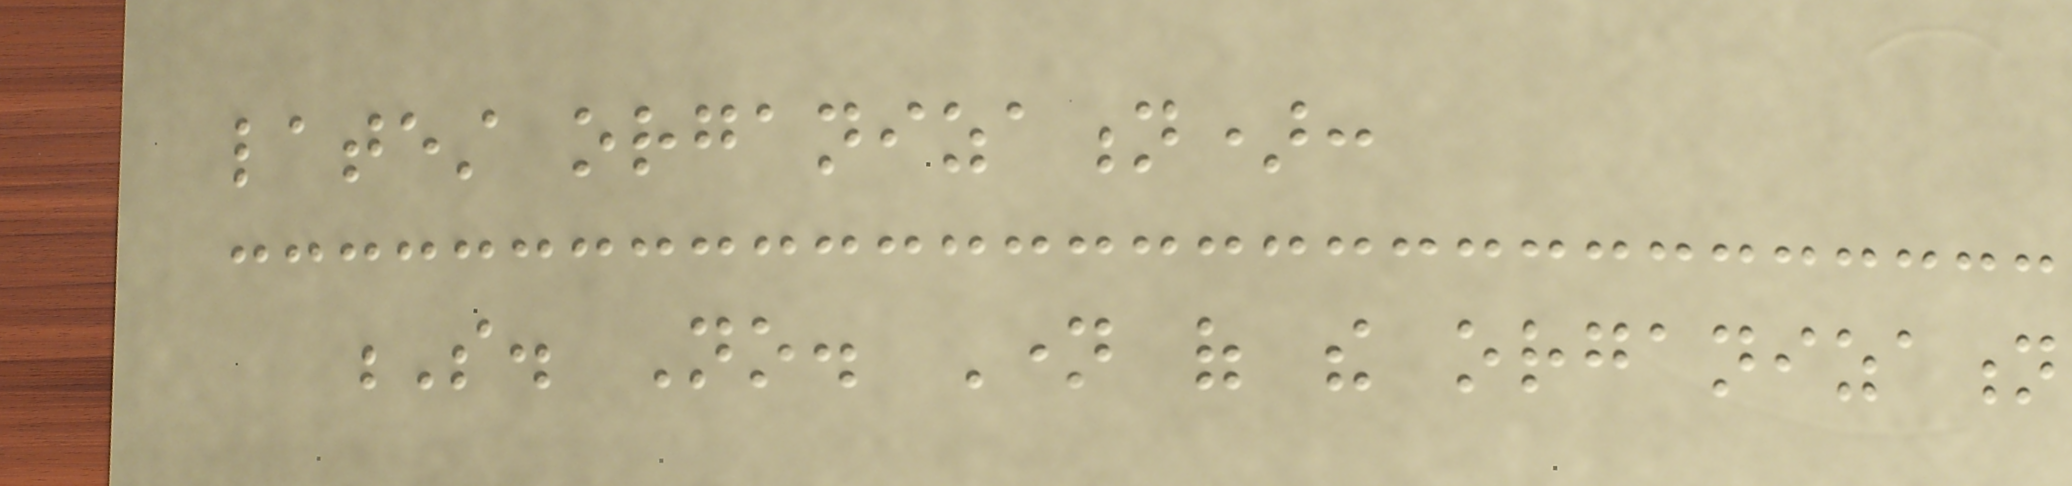latest organization):
S. No. Name of the organization
